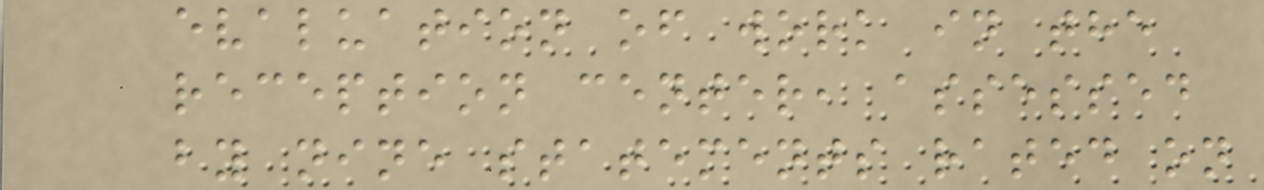evaluation of work in the
reception center, assessed
by nine statements rated on
